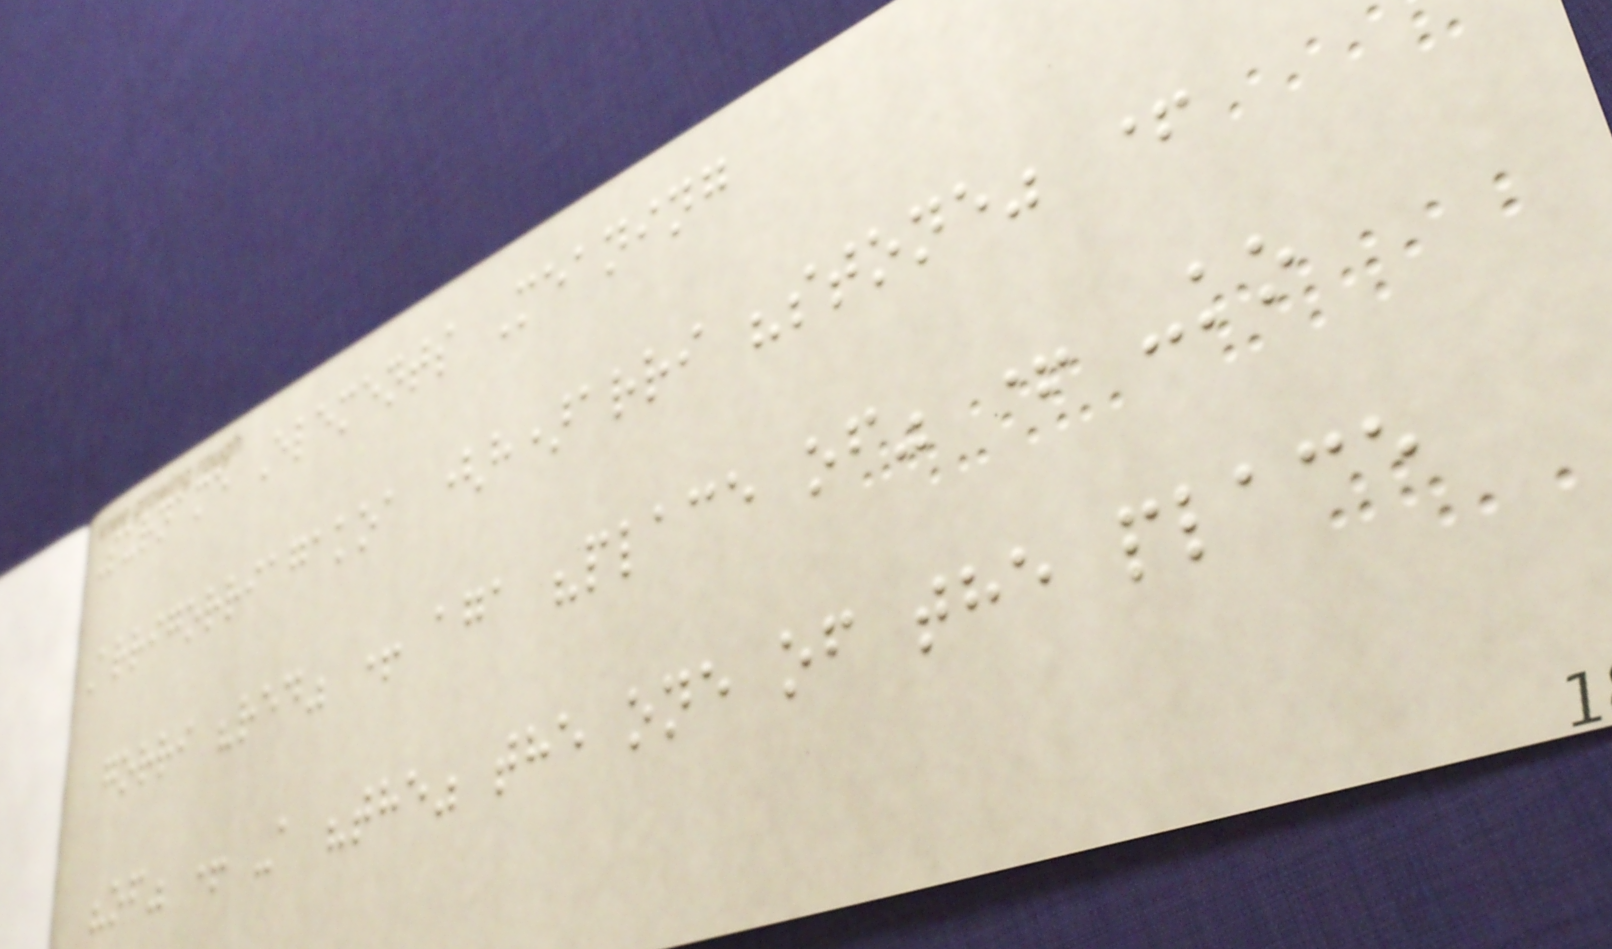Surname Elements Meaning
Arrigorriagakoa (h)arri "stone" +
gorri "red" + aga "place of" + -ko
"of" + -a "the" the one of the place
